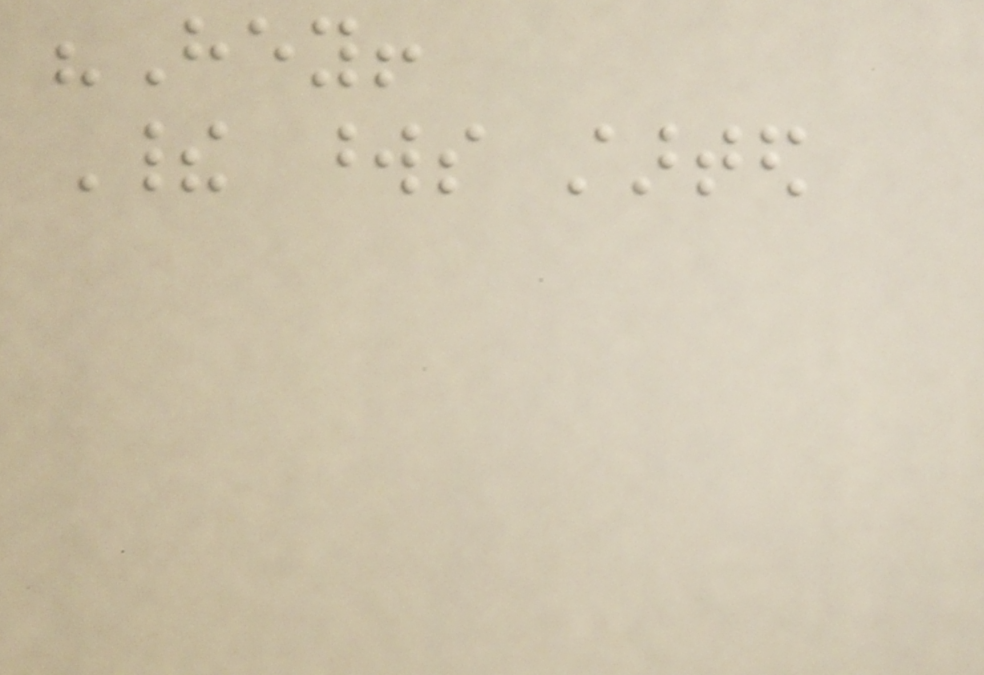"Hey!
Their words started
